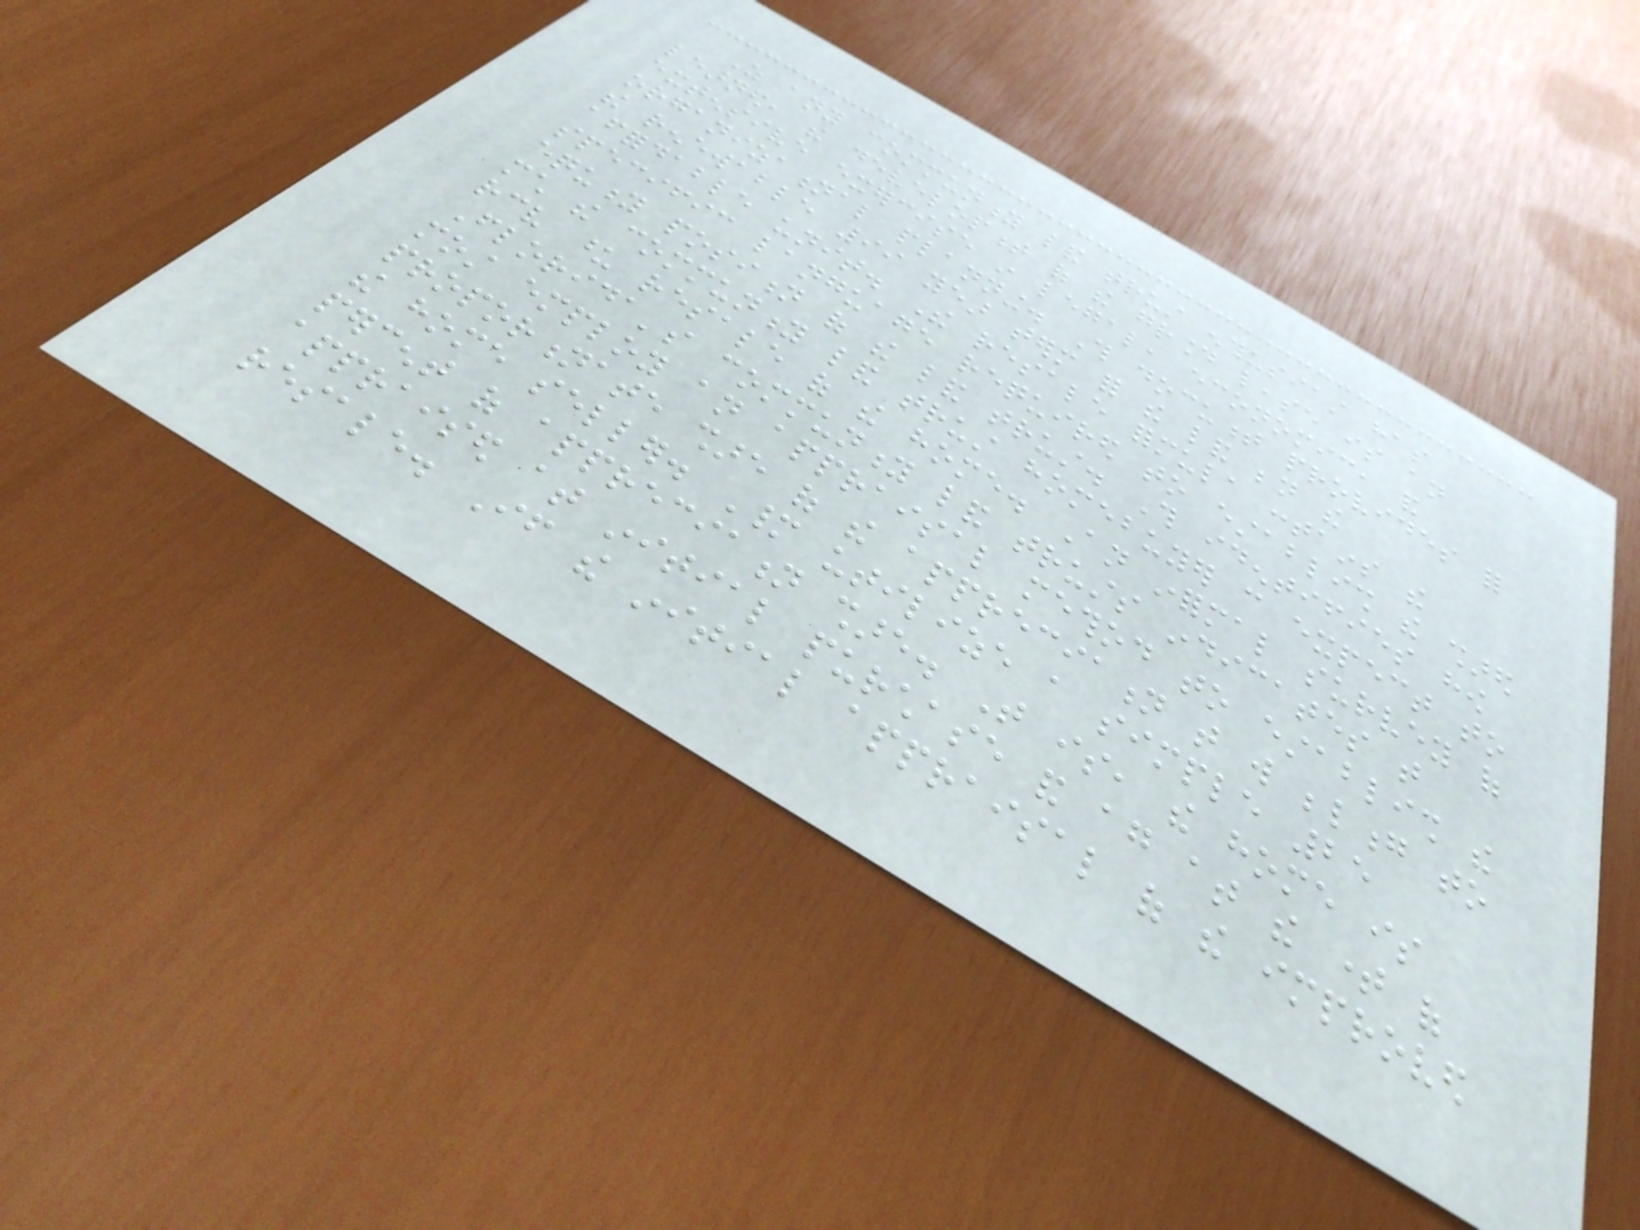As any community land trust enthusiast has
learned, the development of the ground lease is an
extensive exercise in legal, economic, and
organizational planning. This document provides for
the renewable 99 year term for the land beneath the
affordable unit. The resale formula contains the
specific language required to establish the shared
equity position of the land trust. This identifies how
much the community land trust homebuyer can expect to
receive upon resale of the home. An informal survey of
Florida's community land trusts indicates that
most employ an appraisal method to establish the
proportionate share of the appreciation that will belong to
the home seller. Many utilize a simple 25
percent of appreciation share. That is, the home is
appraised at initial purchase and again at the time of
resale. If the initial appraisal of the improved
